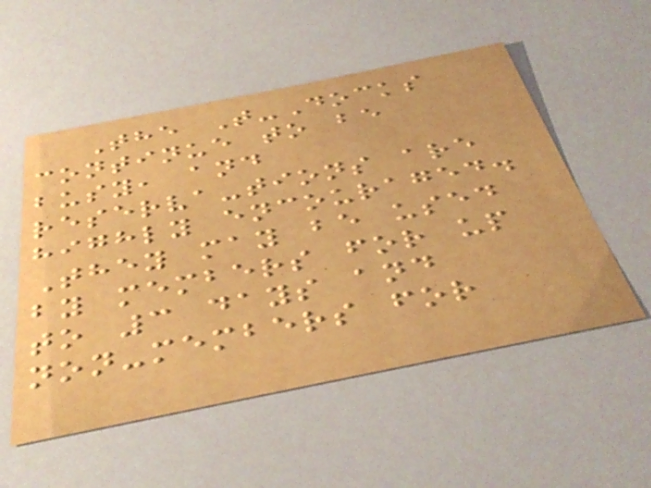The T-Docks
continue to be
busy, and
reserva-tions are
highly encouraged.
They may be used
by members for up
to 3 days and
non-members for
